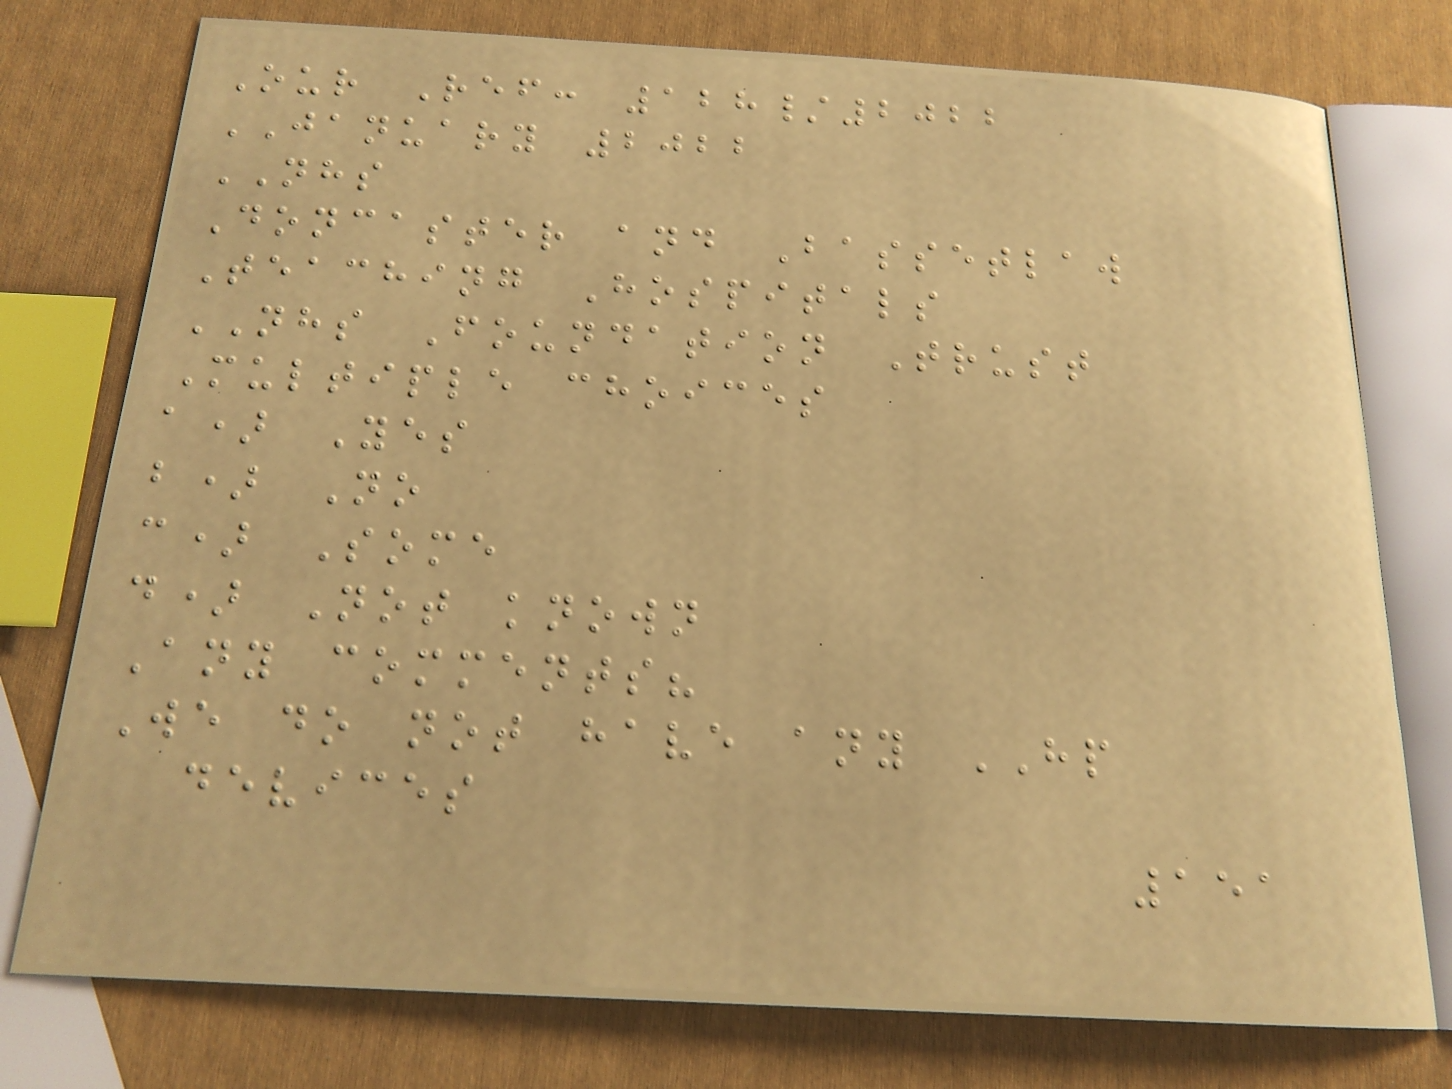Our Ref: 128/2022
JANUARY 2022
NHS
Doncaster and Bassetlaw
Teaching Hospitals
NHS Foundation Trust
Multiple choices
a) Yes
b) No
c) Some
d) Not known
Any comments?
We do not have any HP
devices
151
